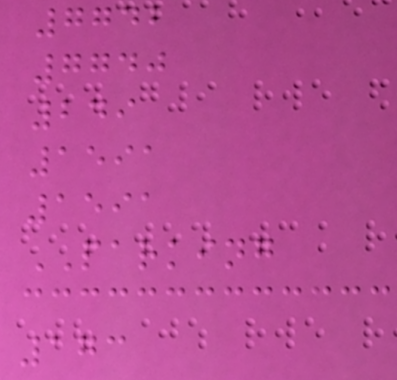7742
7740
249
1591
1591
PARKING
173
